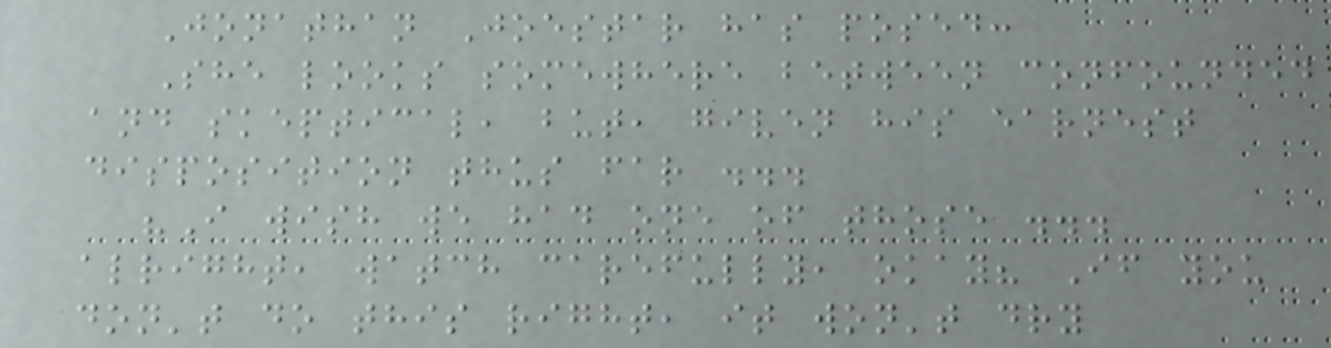Jonathan Joestar has posed:
She looks somewhere between confounded
and skeptical, but, given his earnest
disposition thus far ...
"I wish we had one of those ...
alright, watch carefully, okay? If you
don't do this right, it won't dry
